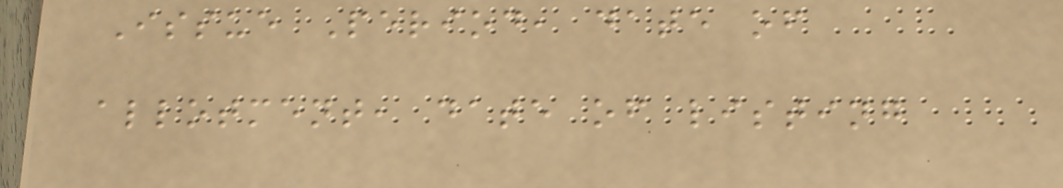Issue Period, date of
allotment, date of listing
